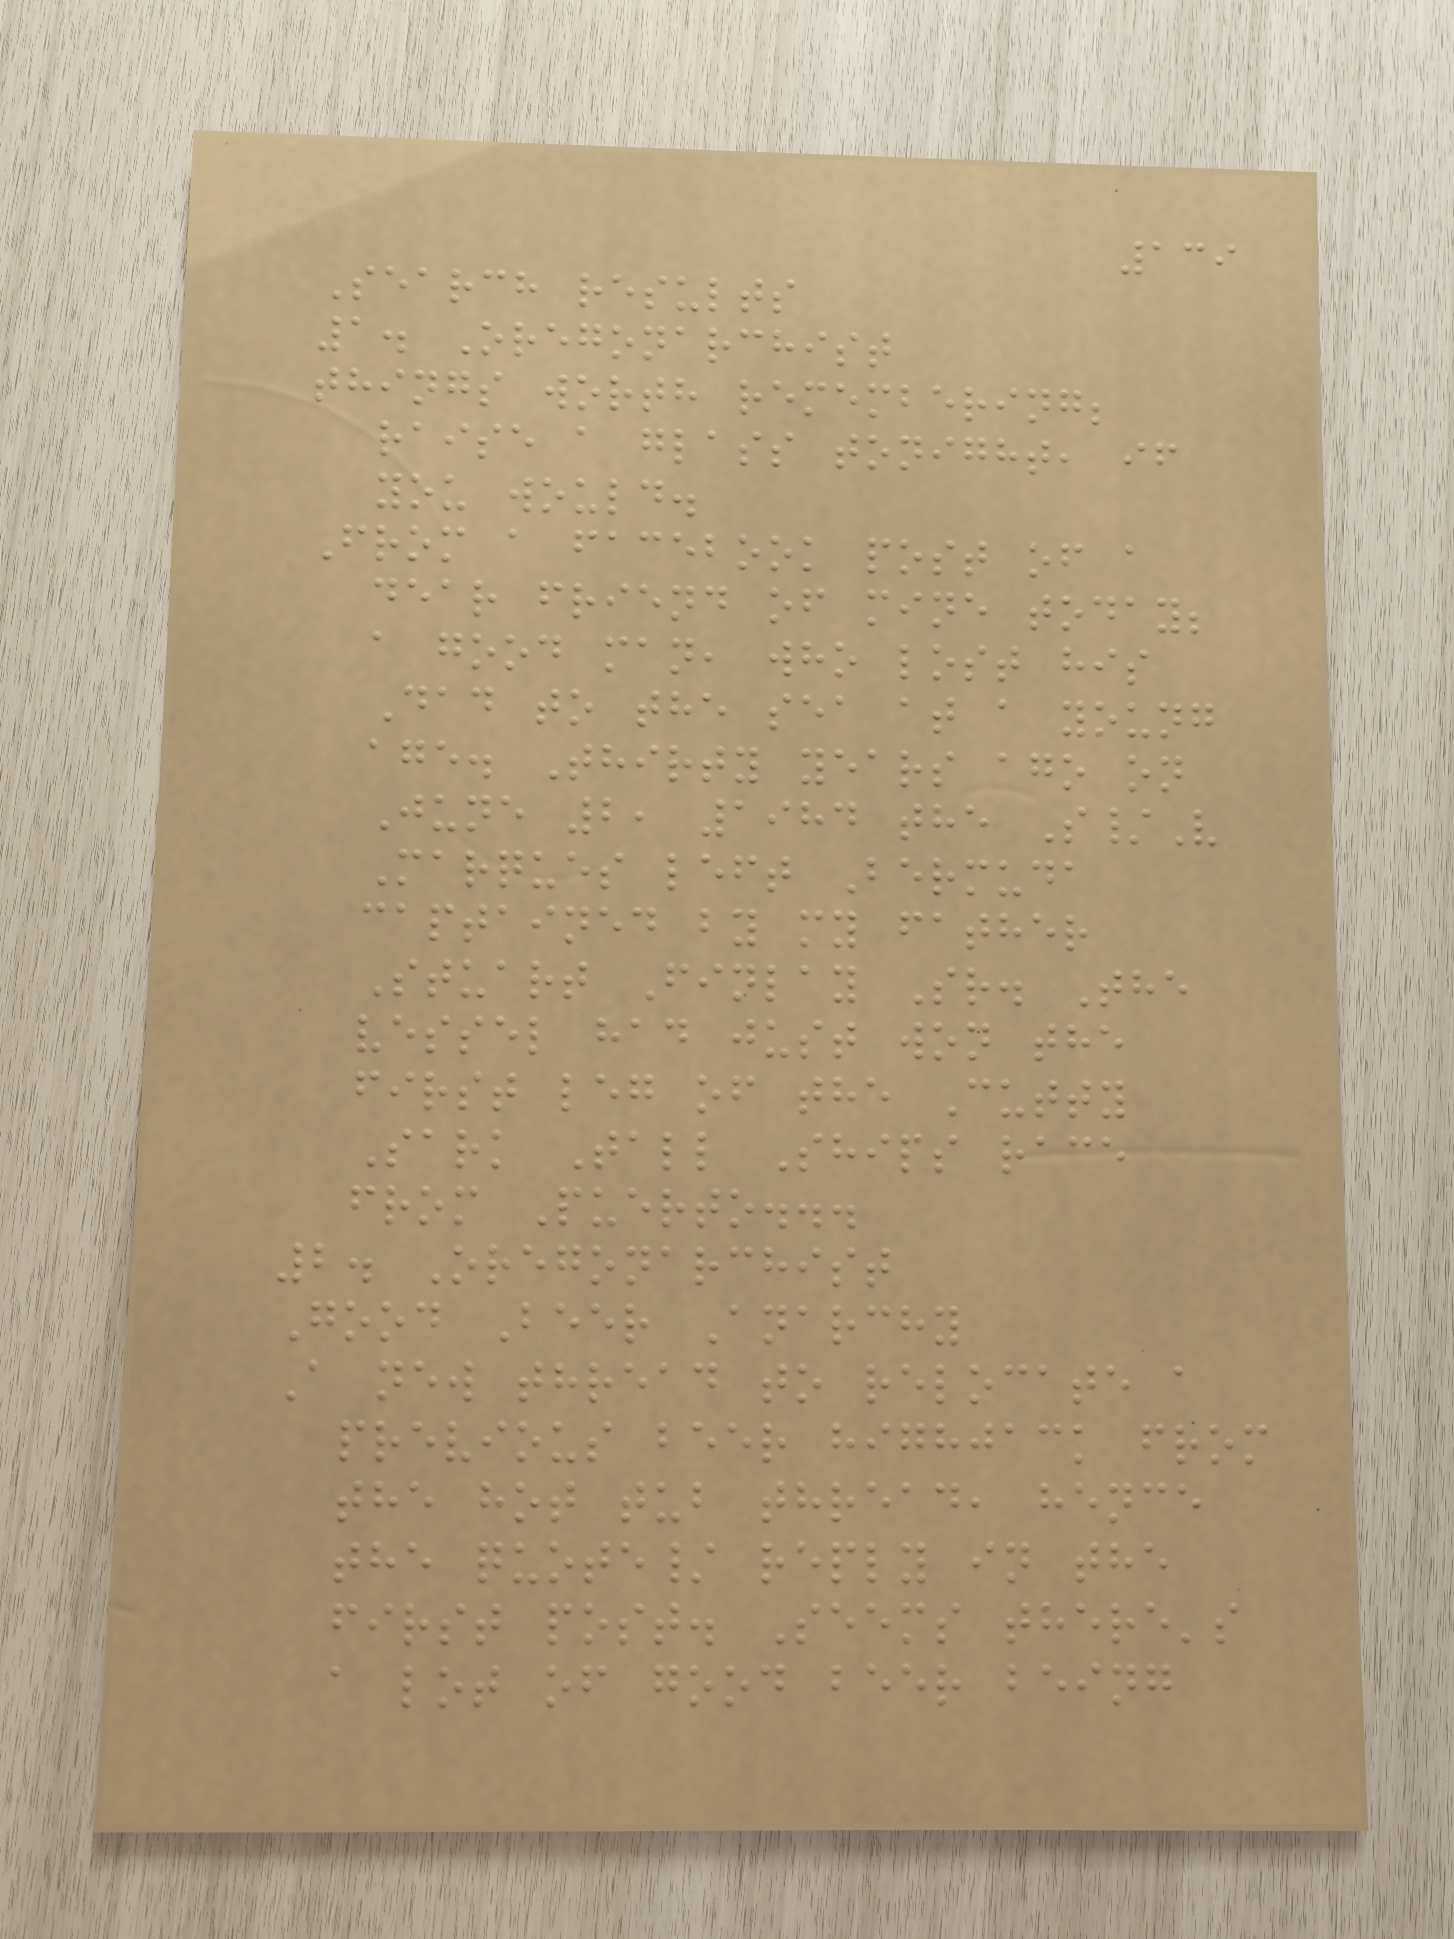139
Search results
1. Oregonarchist
things worth remembering;
raise a glass tonight, if
you would.
From a facebook post of a
dear friend of mine today;
a good man, who lost his
Dad to the sea at a young
age. Thirty years ago on
June 2, 1984 the S/V
Marques left Bermuda
captained by my father
Stuart Finlay Sr. The
vessel had just won the
first leg of the Cutty
Sark Tall Ships race
from Puerto...
2. Oregonarchist
Good Beer Anarchy
A new thread to relocate a
previous beer highjack from
the hot tub thread, hence
the quote/ reply in the
first post. Seems there's
a lot of good beer being
